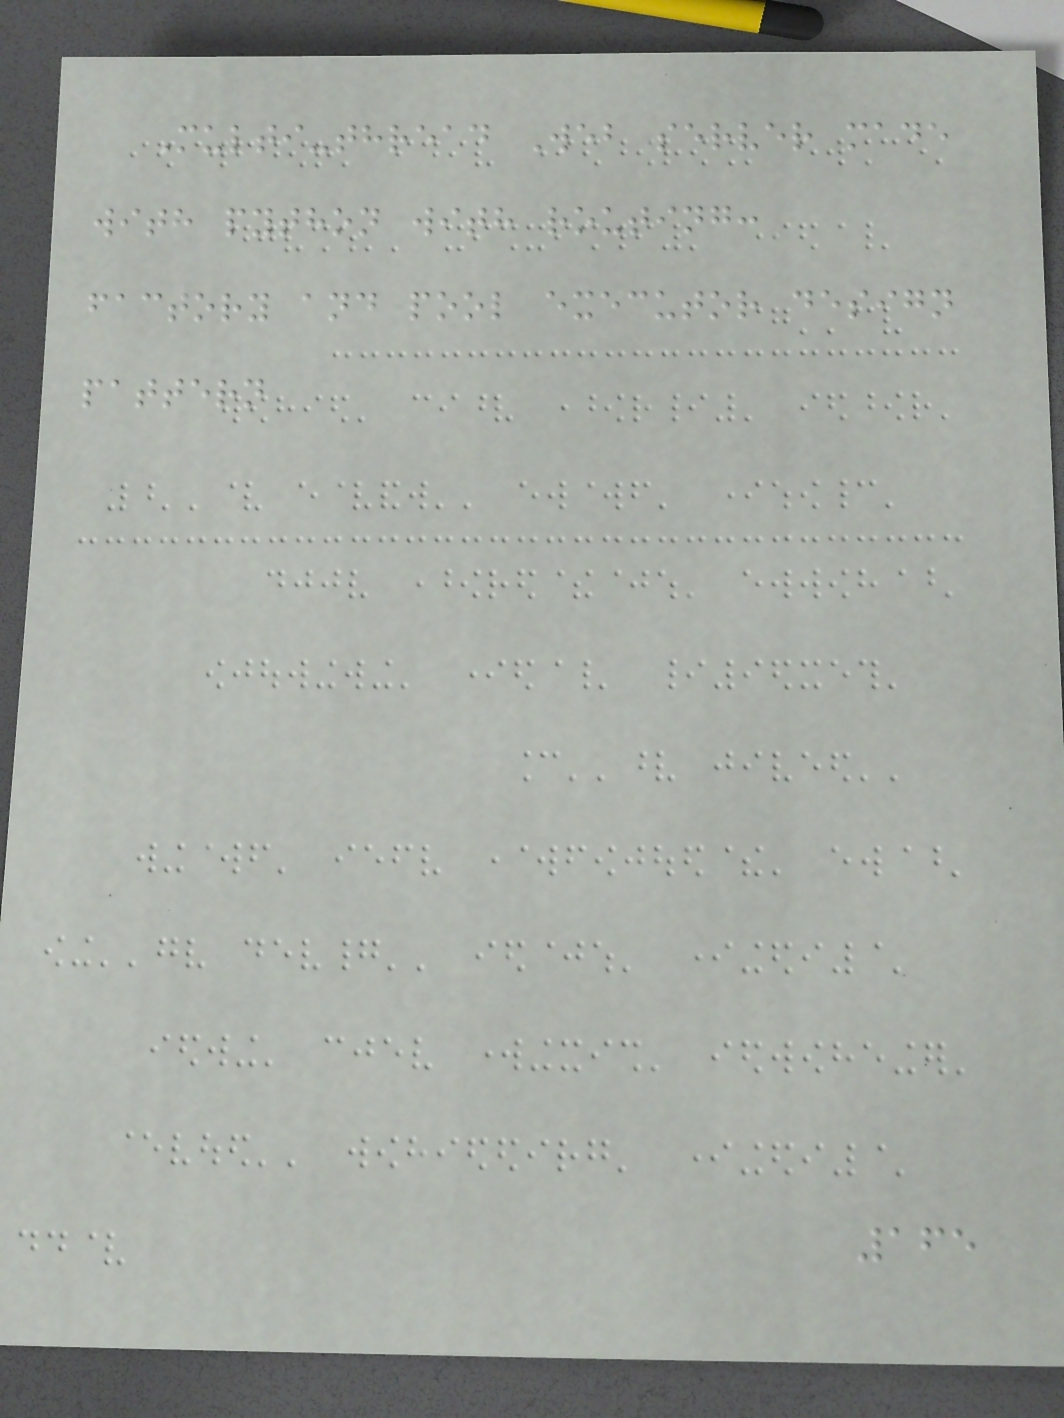Multi-thread Web server made
with python with routing:
factory and pool executor design
pattern
165
